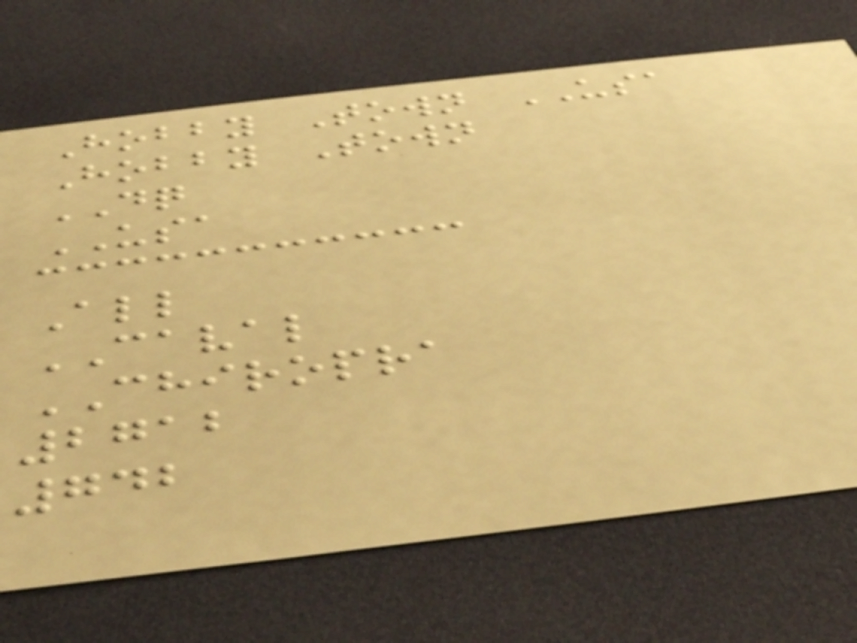Hobby Town USA
Hobby Town
DQ
USA
All
CAVAL
CHIROPRA
2712
742
